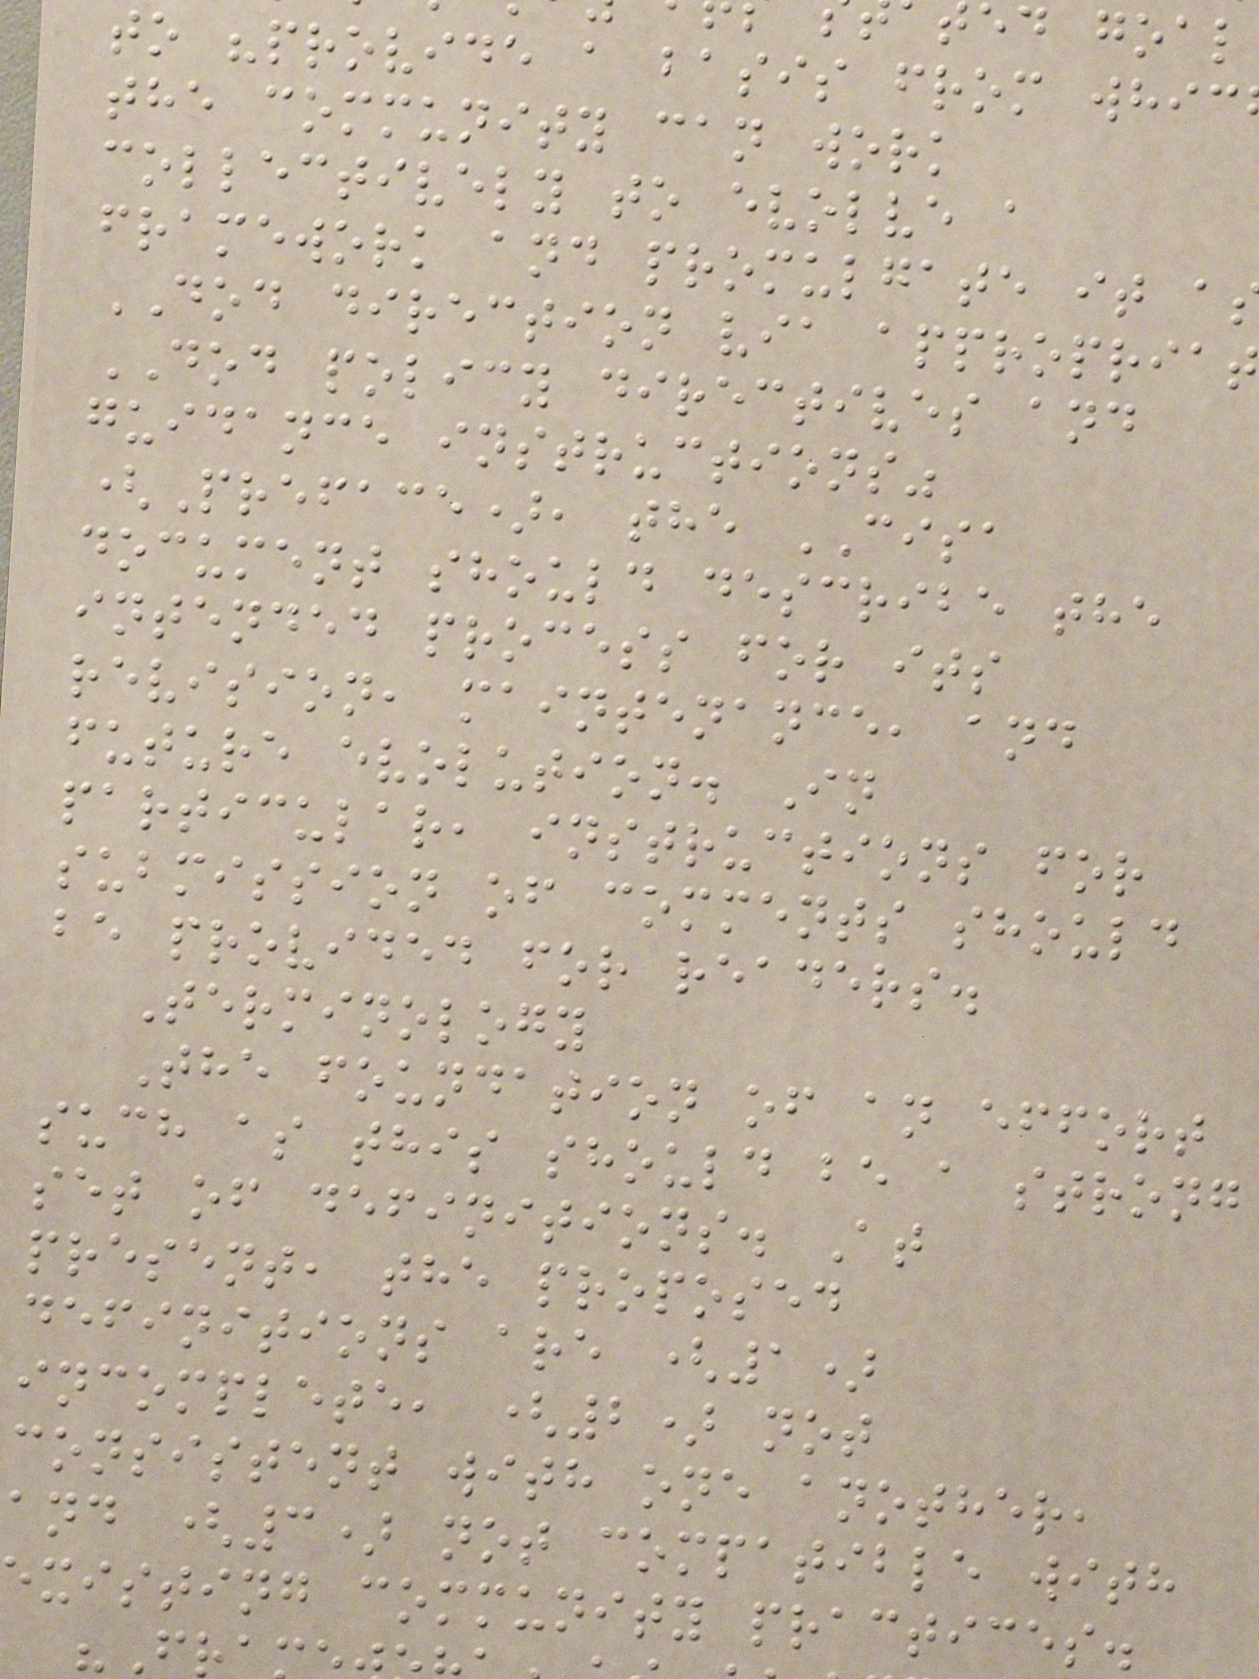ed goal
to "provide a basis from whic
the community can work
collectively to evolve a
framework and promulgate it a
DOD direction via appropriat
DOD policy directives and
guidance instructions"
(Preface), the CISA
document should describe the
intended process for its
revision, maintenance, and
future evolution. In
particular, instructions for
submission of comments should
be provided for readers.
Terminology
The foundation of an effort
such as this should be a strong
set of definitions. At
present, the proposed
definitions are (1)
incomplete, (2) not
consistent with one another,
and (3) not compatible with
existing community practices.
